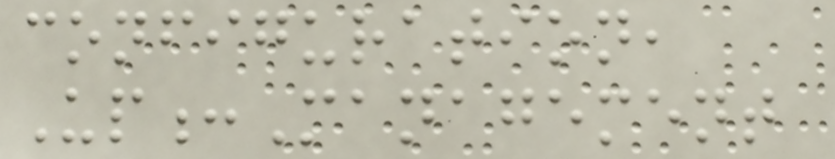configuration,
Up:Management
